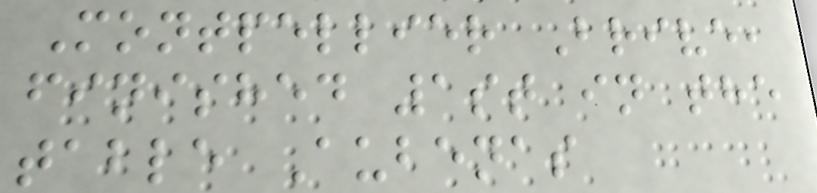Montpellier Brive,
finished 1st in the
table Aubenas
